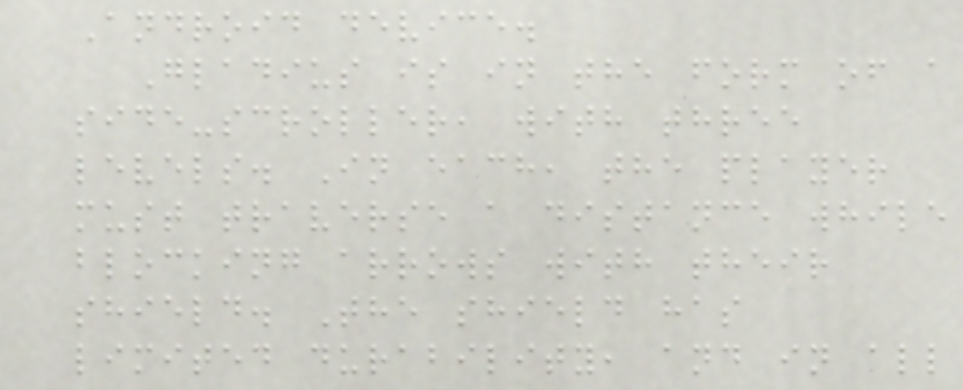Android device.
Gladius is in the form of a
side-scroller, with three
levels. In each, the player
must traverse a distance while
blocking arrows with their
shield. The shield has
limited durability, and in all
